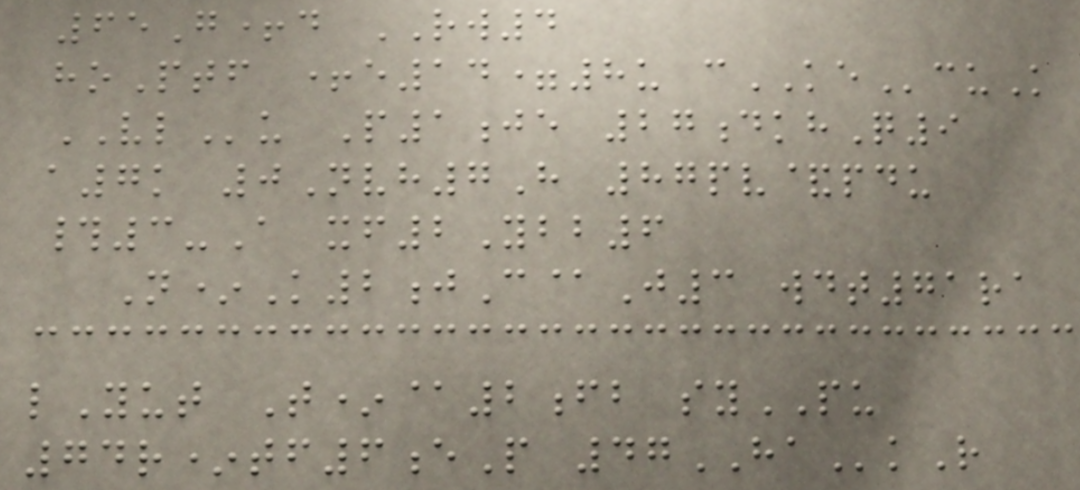65G+d RW4
hoPtf +e14=8u cKEcuK
VLu P1je 27dkhQ9
a7k 0Nvh7H 87pv&pdu
#3-A xf2Ybb6
N*K2jC@J3 wdt71ra
lYut T*@2fb syPU
74r*tf6eP 47HAkR
